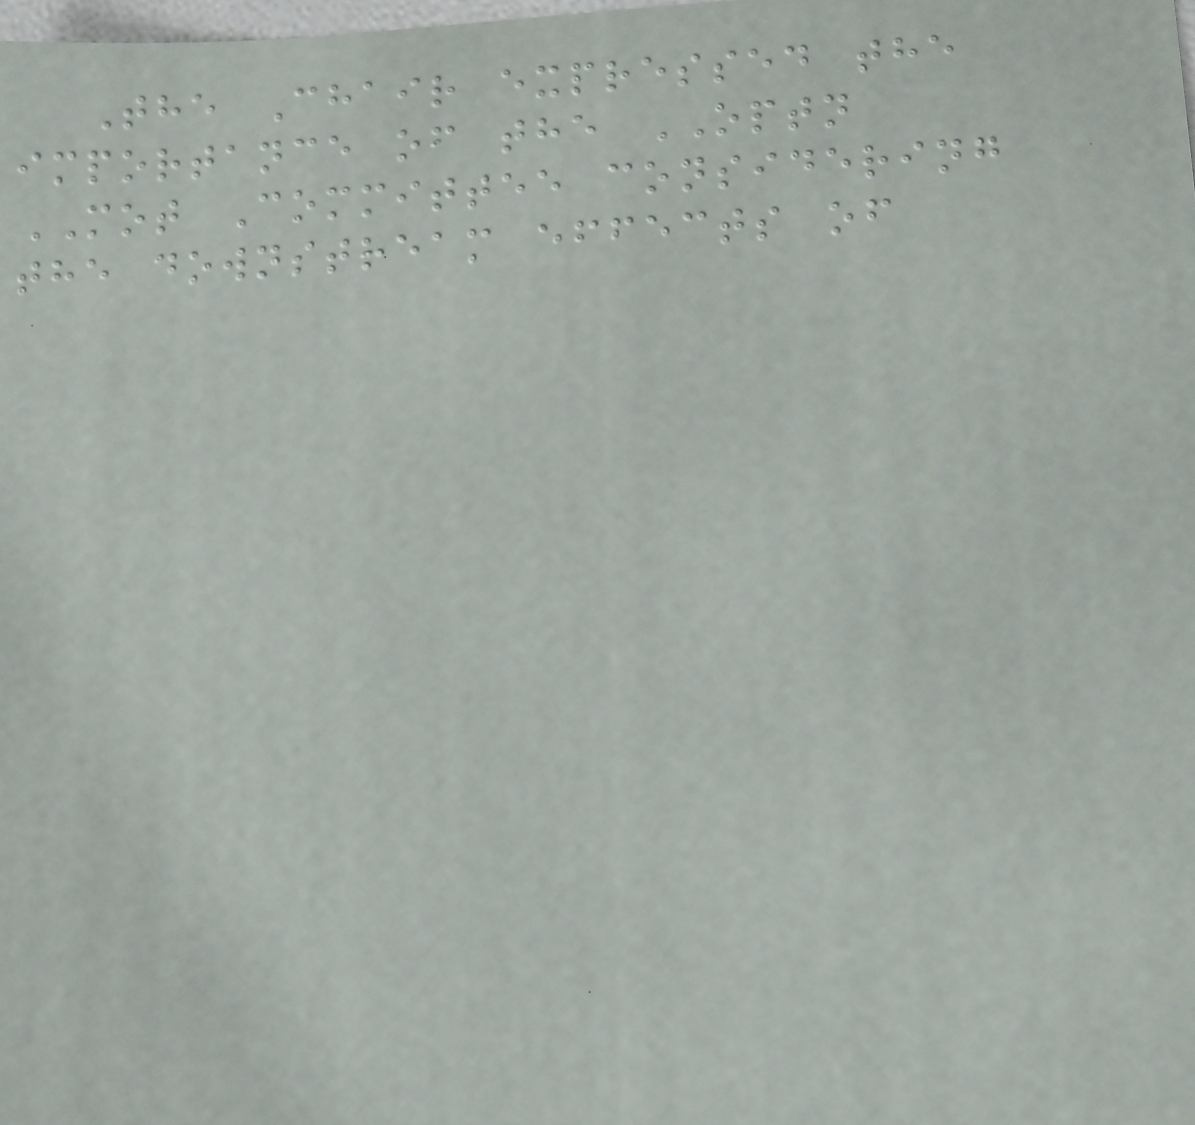The Chair expressed the
importance of the OPTN
MOT Committee considering
the downstream effects of
